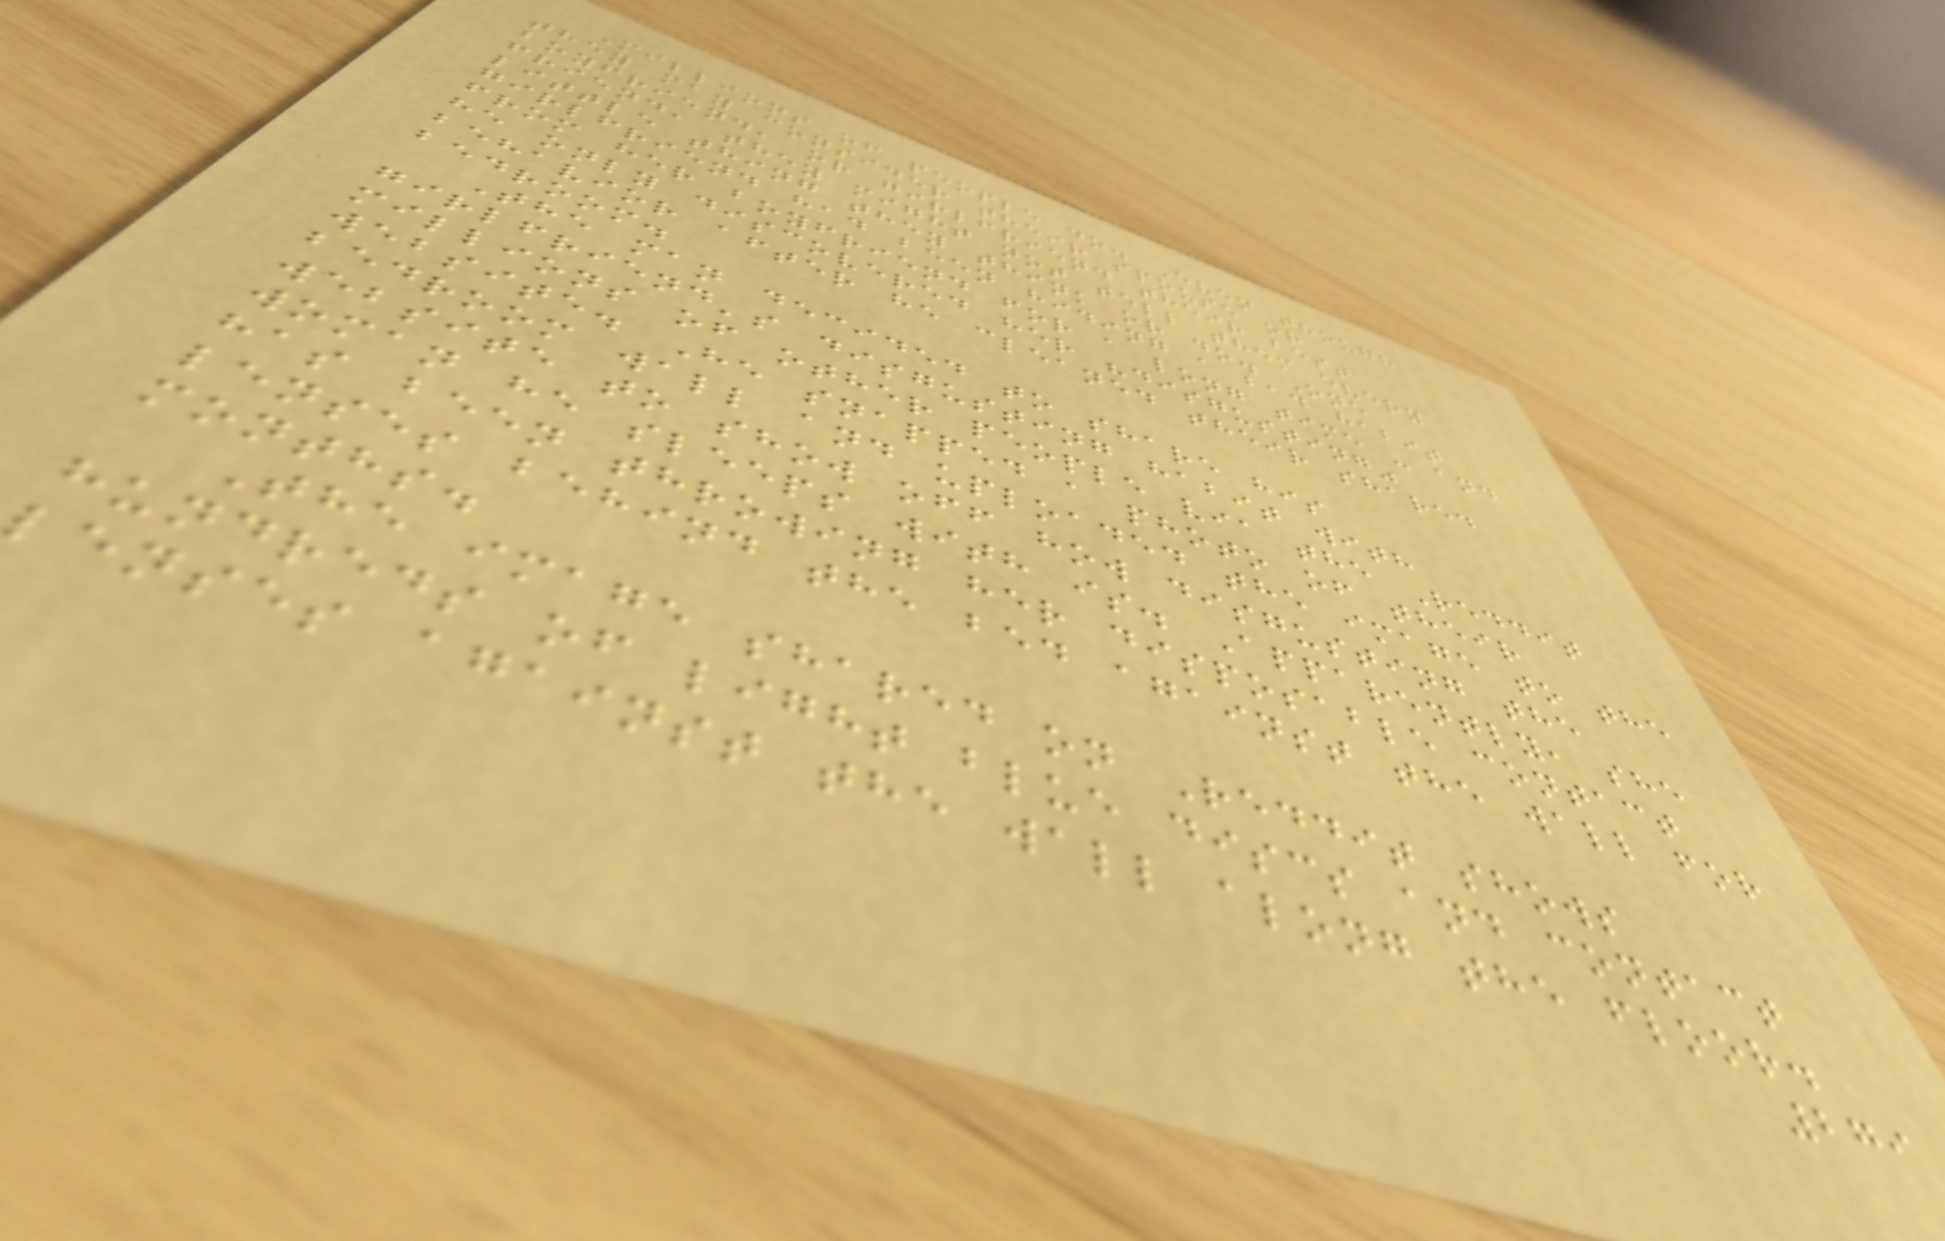Millions of people do. Even though
they may consider their spouse or
boyfriend, or girlfriend their best
friend, they might not tell them every
little thing they think or do. One
girlfriend had been hiding a bad habit
from her boyfriend for a long time - and
he only discovered her "disgusting"
behavior after he cleaned their shared
bedroom.
The man decided to share his
girlfriend's disgusting habit with
millions of other people via the Reddit
website. He snapped a photo of their
bedroom wall and uploaded the image to the
website to show off how disgusting the
woman he sleeps with is. Apparently, she
has been throwing her disposable contact
lenses behind the bed against the wall for
months.
The image shared on Reddit shows
hundreds of light blue discs and contact
lenses against the wall along the floor.
279
